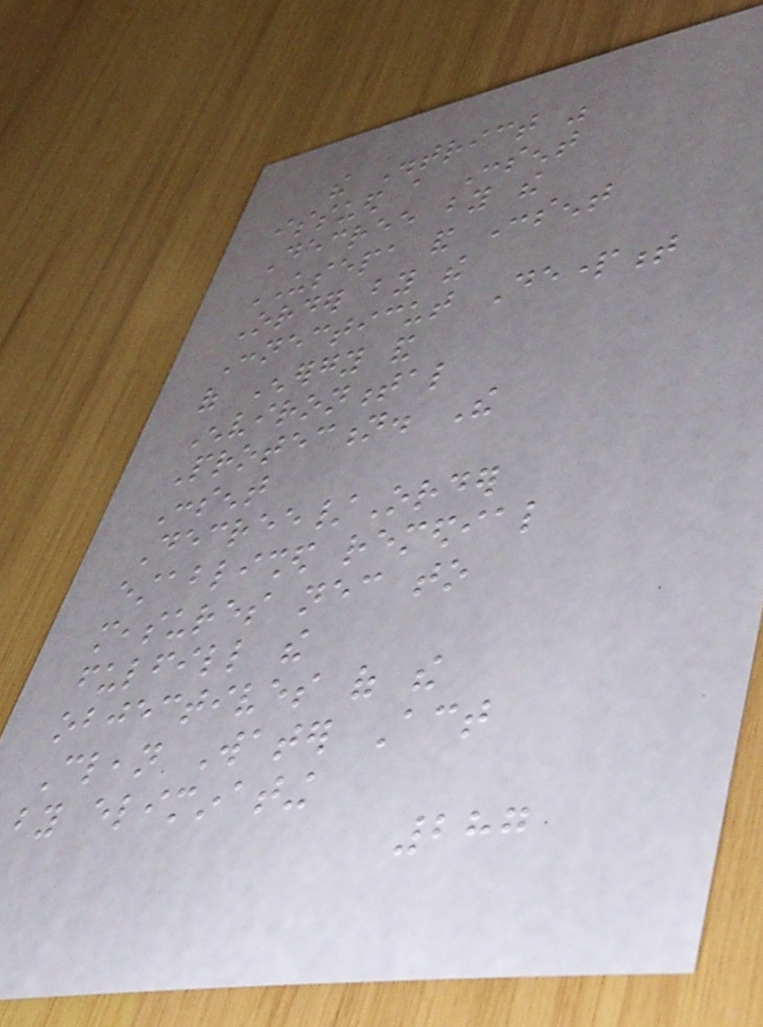the District was
issued a Consent
Decree by the
USEPA and Consent
Order by the
Connecticut Department
of Energy and
Environmental
Protection. The
Consent
Decree/Order
established remedial
measures necessary to
fulfill the
objectives of the
Clean Water Act
by eliminating
287
